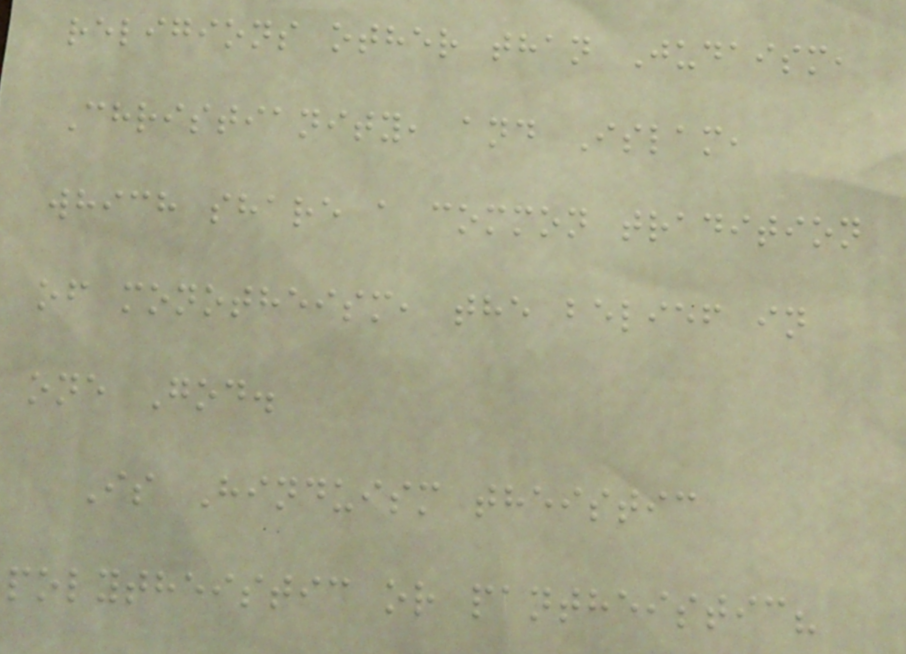religions other than Judaism,
Christianity, and Islam,
which share a common tradition
of monotheism, the belief in
one God.
Is Hinduism theistic
polytheistic or pantheistic?
